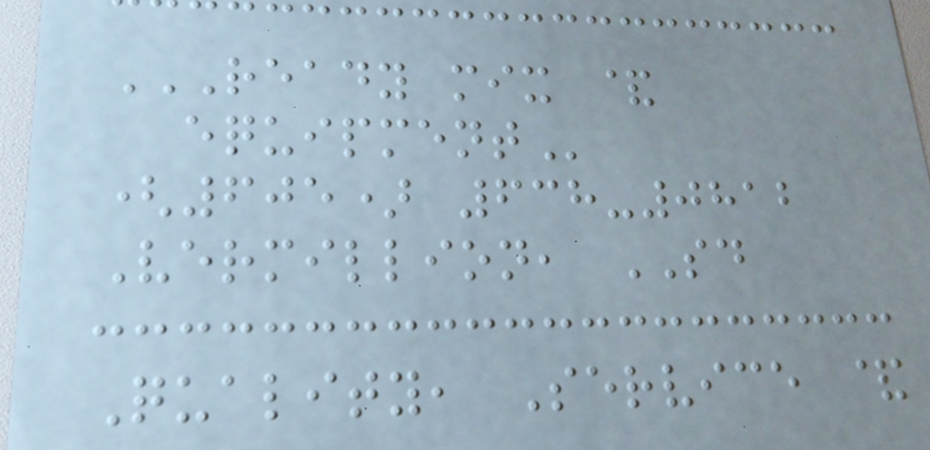READY MIX &
EQUIPMENT
(605) 638-0812
Vermillion, SD
Quality, Service &
